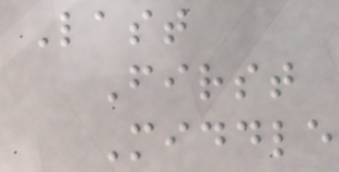Last
First
Middle
